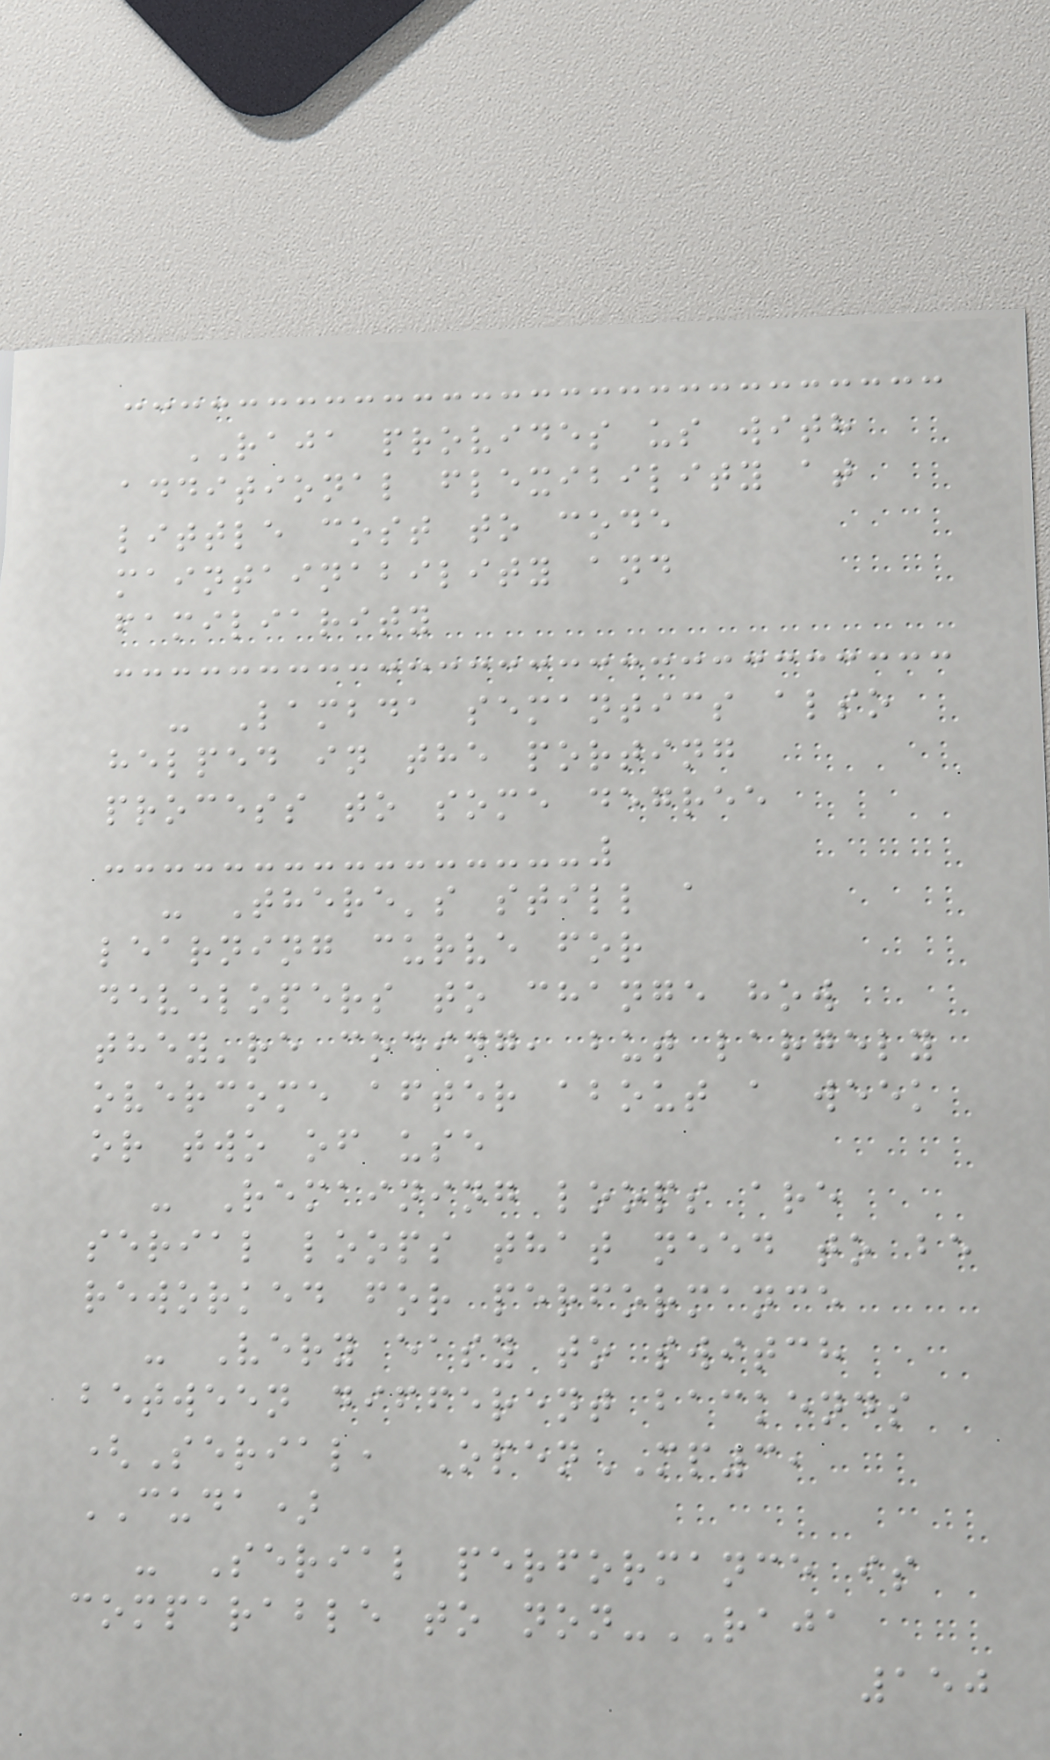RAJA provides us with
additional flexibility at
little cost to code
maintainability and
familiarity
- Lambda semantics also
helped in the porting
process to some degree
- There's still a
learning curve for
developers to change how
they're coding, but largely
overcome after about a week
or two of use
- Remaining loops are
serial loops that need to be
reworked for performance
- Very easy to switch
between different backends
(Serial, OpenMP3,
CUDA)
- Serial performance is
comparable to non-RAJA
150
